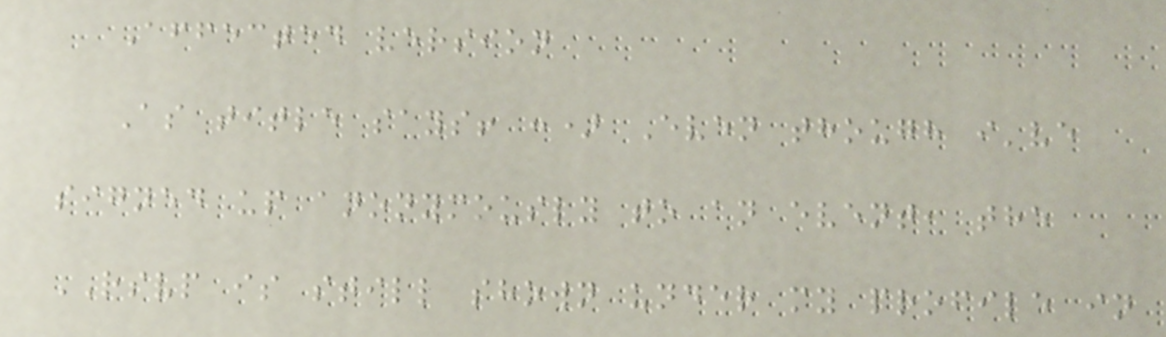Affected version
As title says! :) Even though i've
signed up anonymously to an event, the
RSVP is still shown under my profile in
